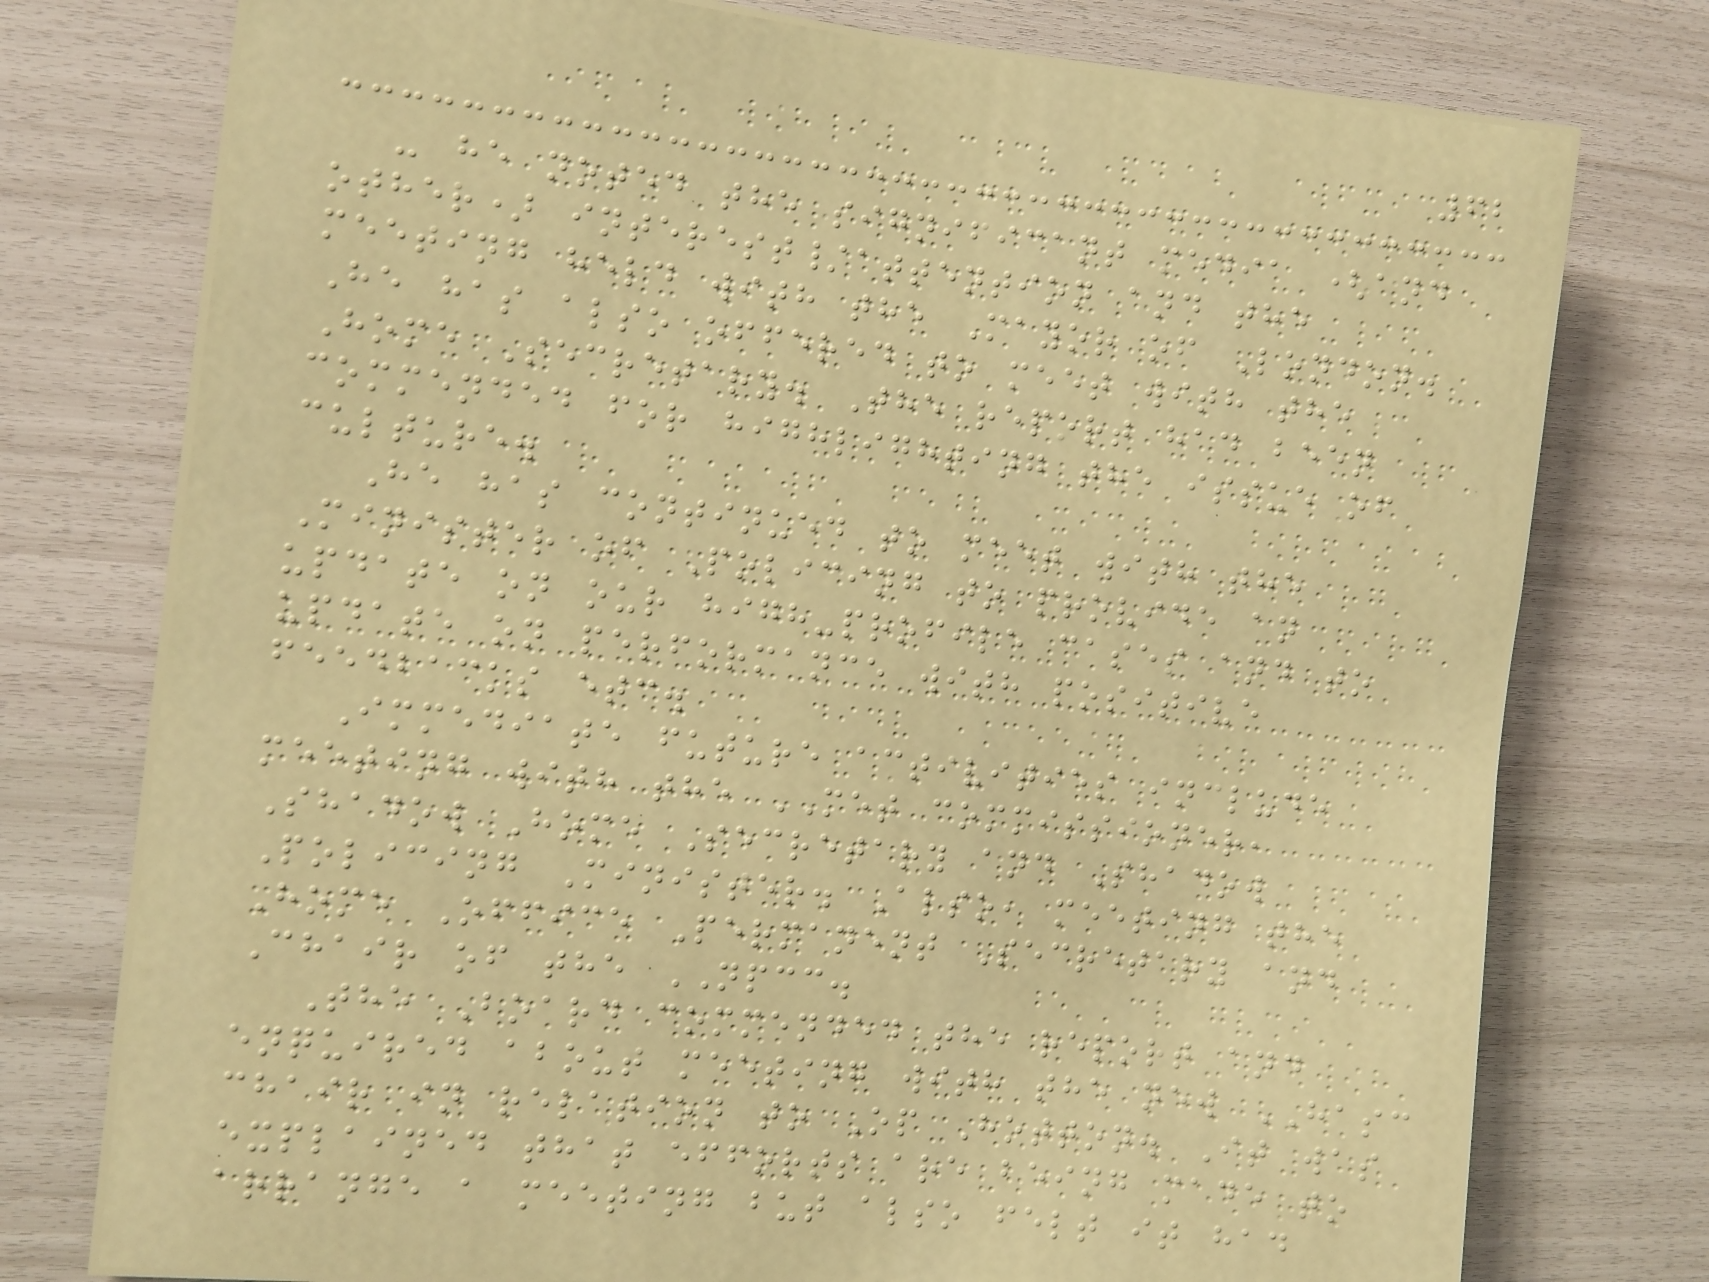62
- he noted the significant media (and
other) interest/attention and the
meeting held with the Mayor of London.
He has also offered to meet with the
Home Secretary. The report had been
commended for highlighting the issue of
culture.
He has continued to meet with the
Minister of Policing to provide an
update on our high-profile cases and to
update on performance with positive
feedbacks etc.
Immediate future activities include
meeting with the MET commissioner,
Shadow Home Secretary and Shadow
Policing Minister. Also, meeting the
Home Office Permanent Secretary and
Chair of the NPCC.
The Board commended the report and
enquired about meeting with the new HASC
chair in relation to Op Hotton. It was
explained that efforts are being made to
arrange a meeting but also felt it had
